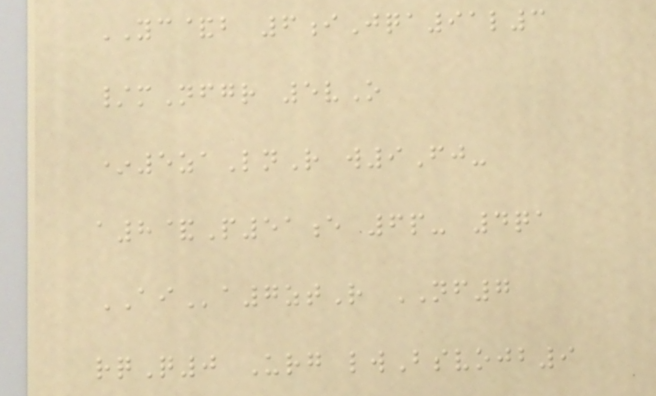YC&b 6iJqa91l3
/mNfgr 5vO
*5zaLnR w9Fj-
a8&P51e 6p- 4qa
AIa7ztR NF7
rqQ0 Urg lwBsvojb9
